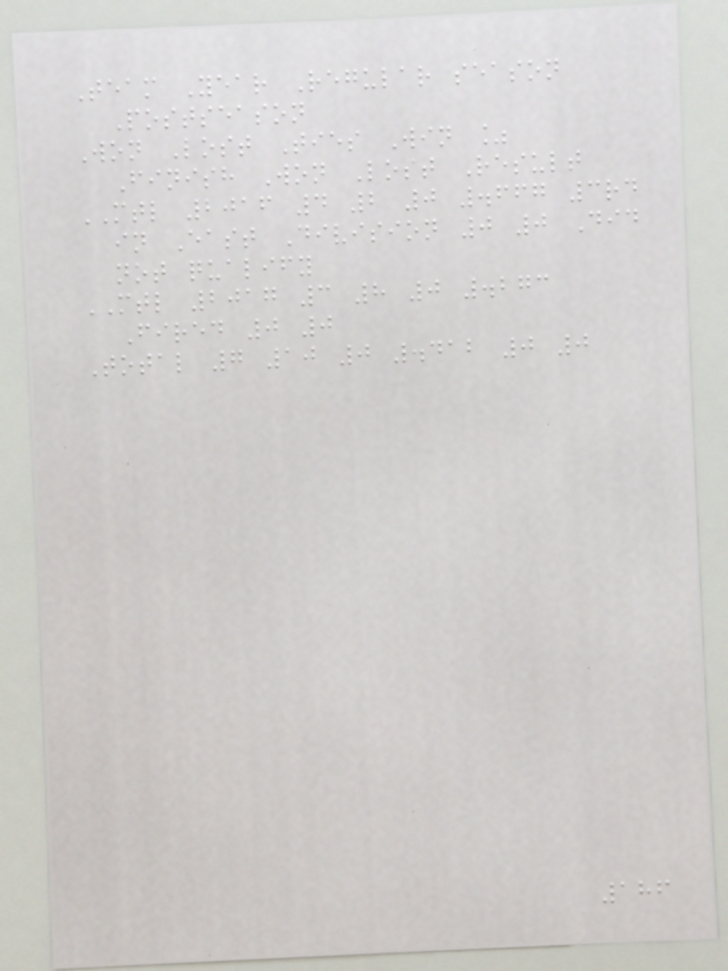Team Year Regular season
Postseason
Won Lost Ties Win %
Finish Won Lost Result
MTL 2016 4 2 0 .667 3rd
in East Division 0 0 Did
not qualify
MTL 2017 3 8 0 .273
Fired 0 0
Total 7 10 0 .412 0 0
186
